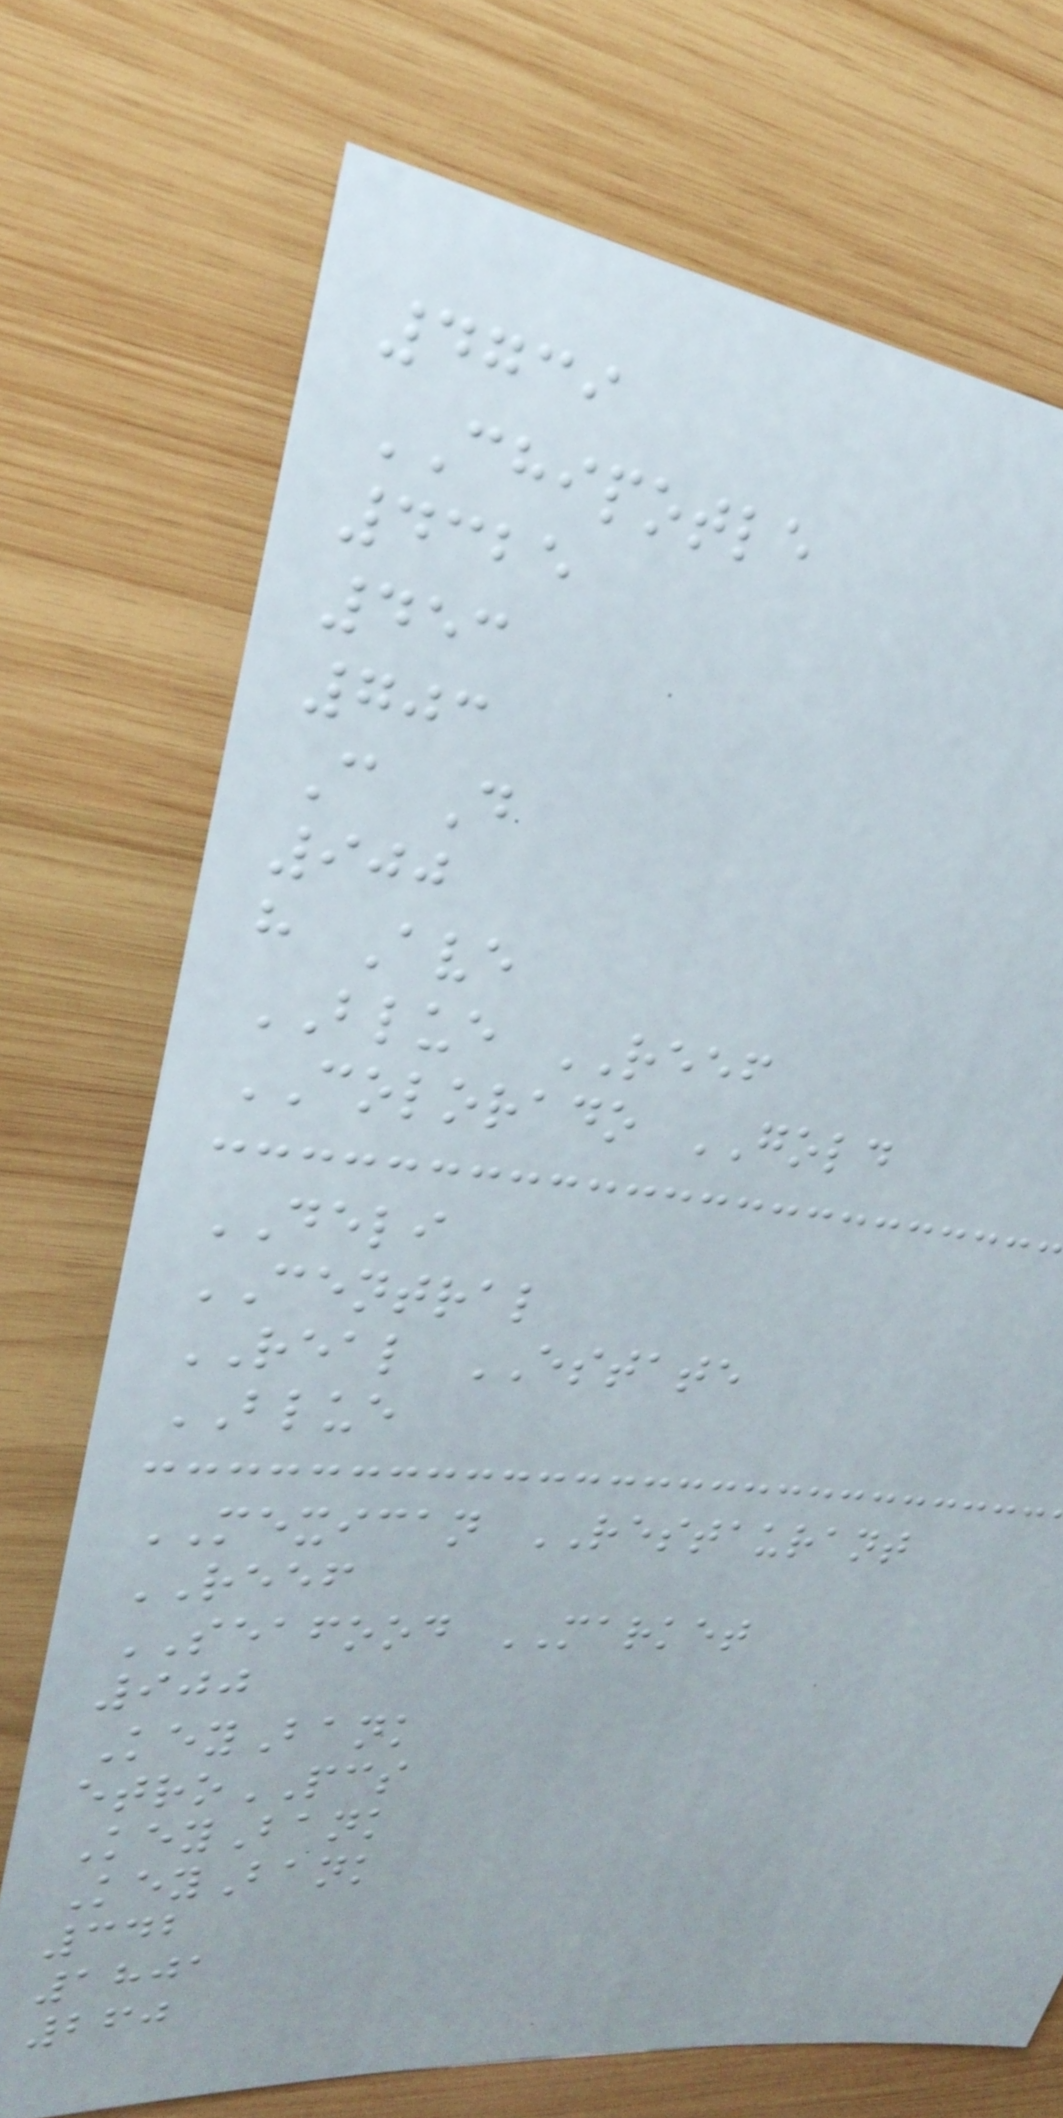4739
CHIPOTLE
4325
453
703
C D
900
h Ave
BLUE REEF
COLORADO GOLD
DELI
CENTRAL
REAL ESTATE
BLUE
MEXICAN RESTAURANT
REEF
SEAFOOD MARKET
900
KeyBank
etroPCS
KeyBank
KeyBank
342
1801
260
